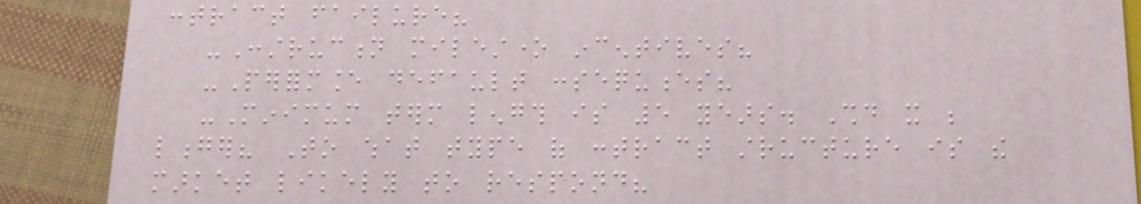contract failure?
-Construction milestone incentives?
-Performance default consequences?
-Minimum term length is 5 years. Should it be
longer? To what type of contract structure is the
market likely to respond?
